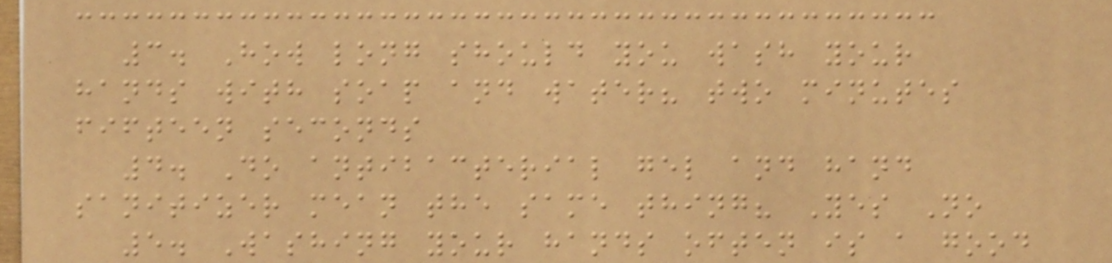3. How long should you wash your
hands with soap and water? two minutes
fifteen seconds
4. Do antibacterial gel and hand
sanitizer mean the same thing? Yes No
5. Washing your hands often is a good
